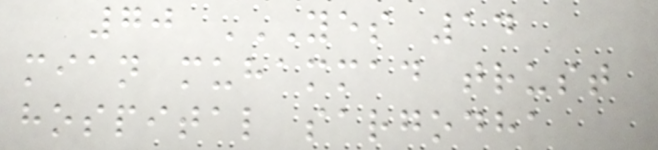70 YES 14
MIAN MUHAMMAD TRUST
HOSPITAL SARGODHA
